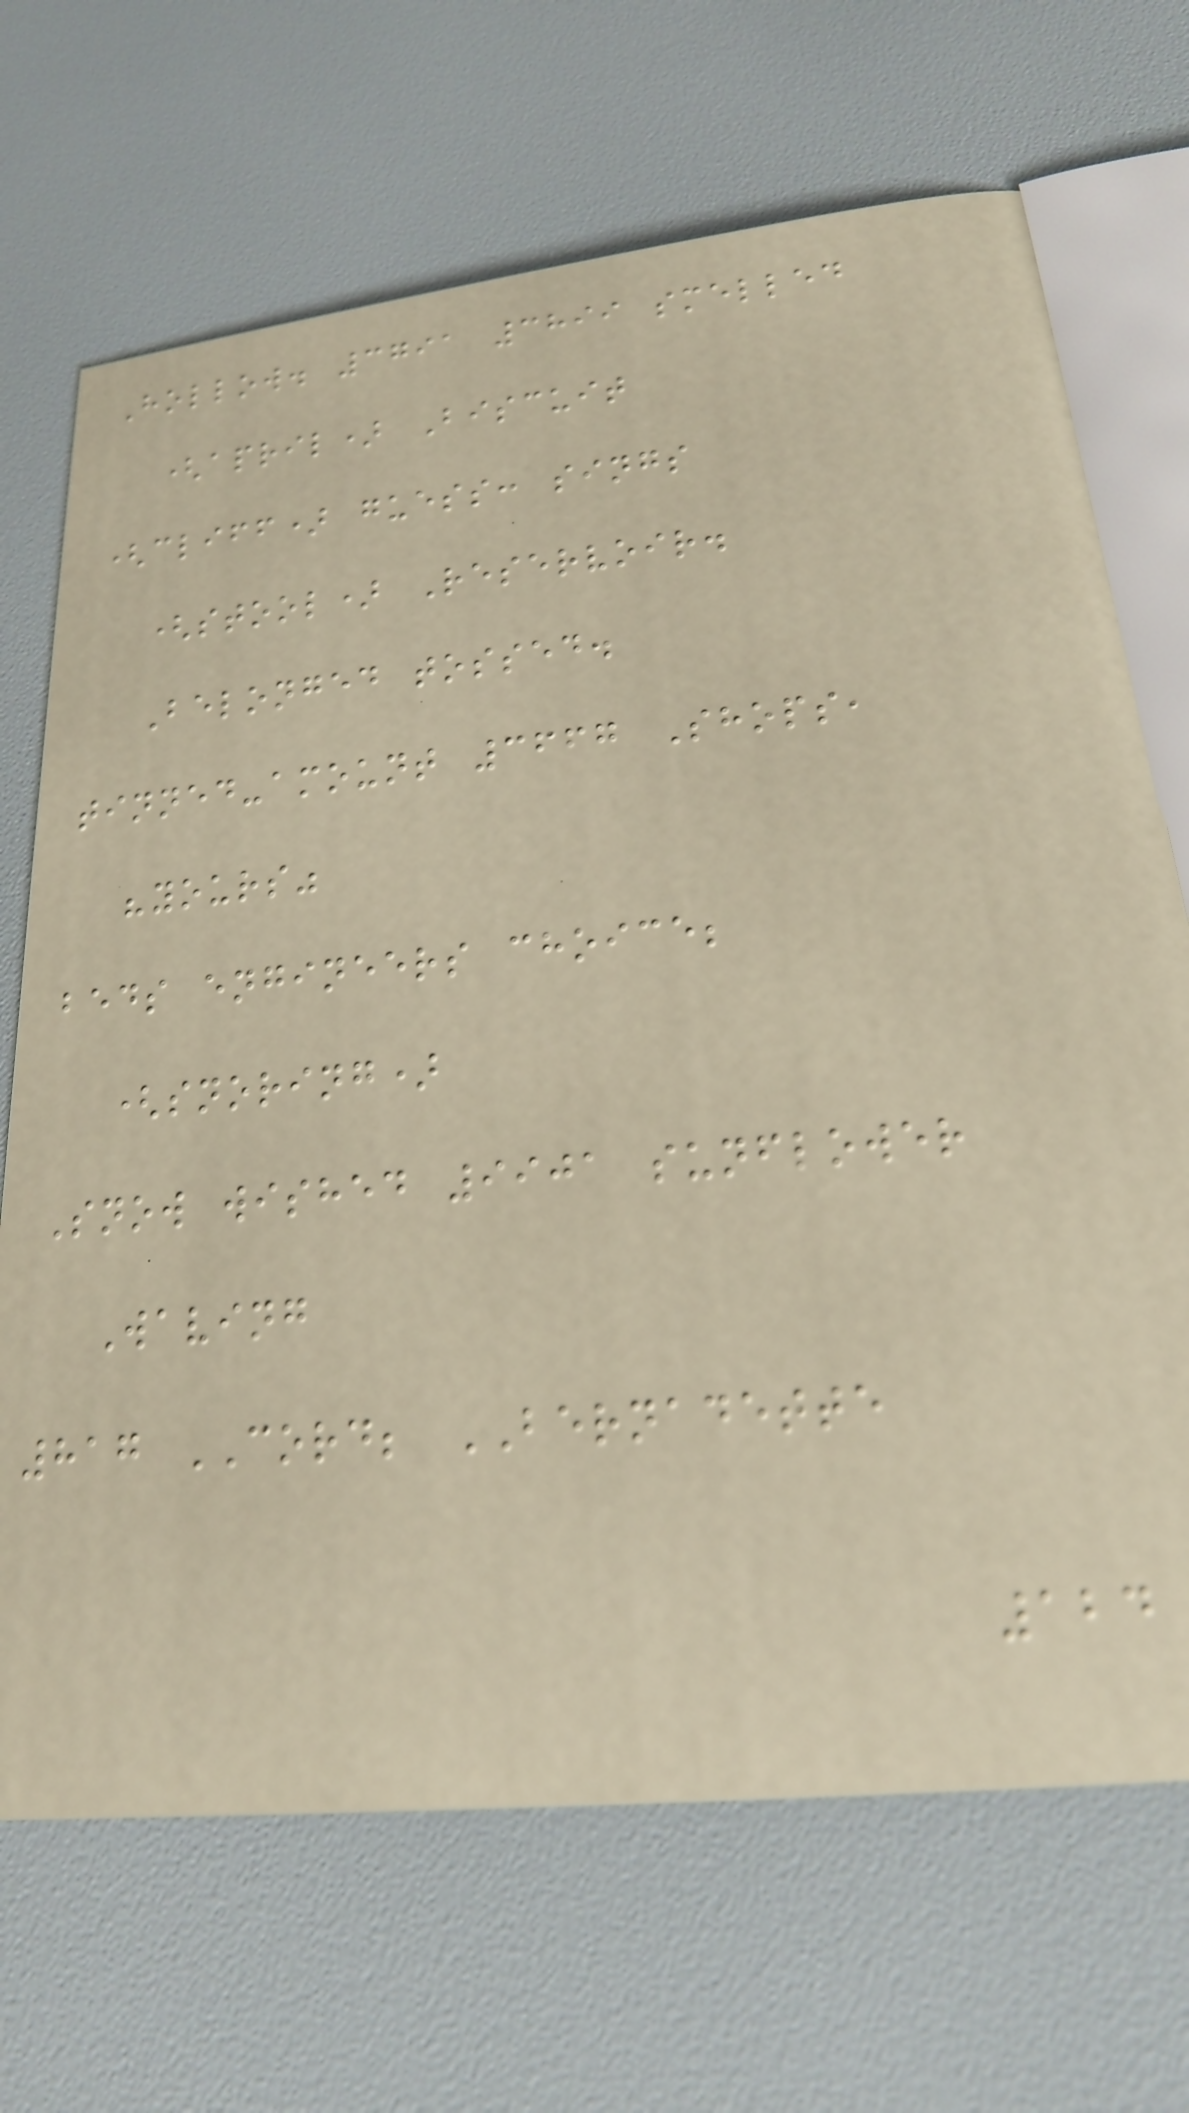Hollow. 3791 3899 smelled
(april) Biscuit
(cliff) guess: sings
(stool) Reservoir.
Belonged tossed.
tinned-amount 3667 Shops,
"yours"
beds engineers choice;
(snoring)
Snow wished 9901 sunflower
Waving
817 CORD; BERNADETTE
124
